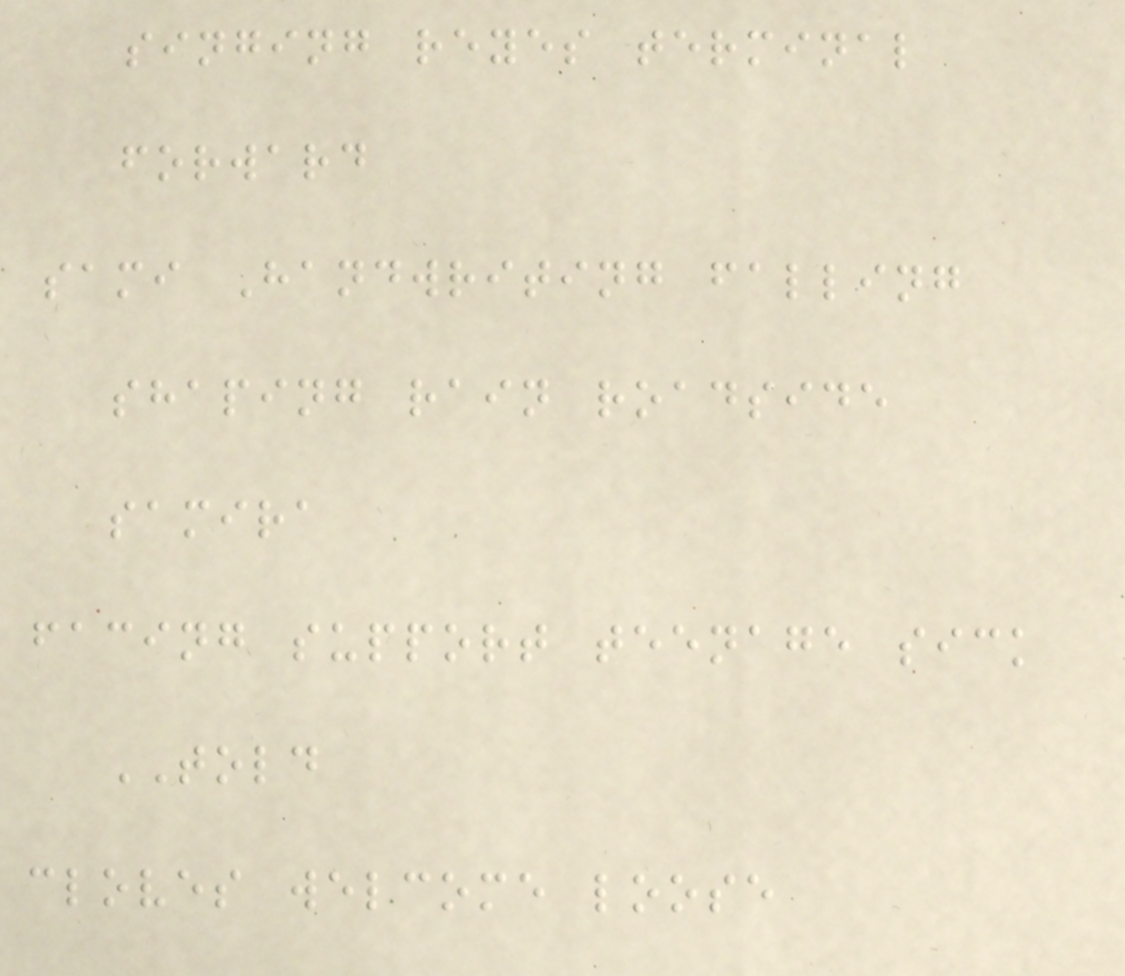singing reyes terminal
forward
sami Handwriting falling
shaping rain roadside
samira
facing support teenage sick
TOLD
cloves welcome loose
